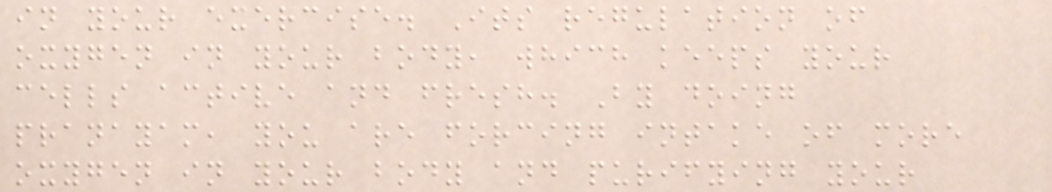in your exercise. Its regulation of
oxygen in your body, which keeps your
cells active and fresh. By doing
pranayam, you are forcing intake of more
oxygen in your body and purifying your
